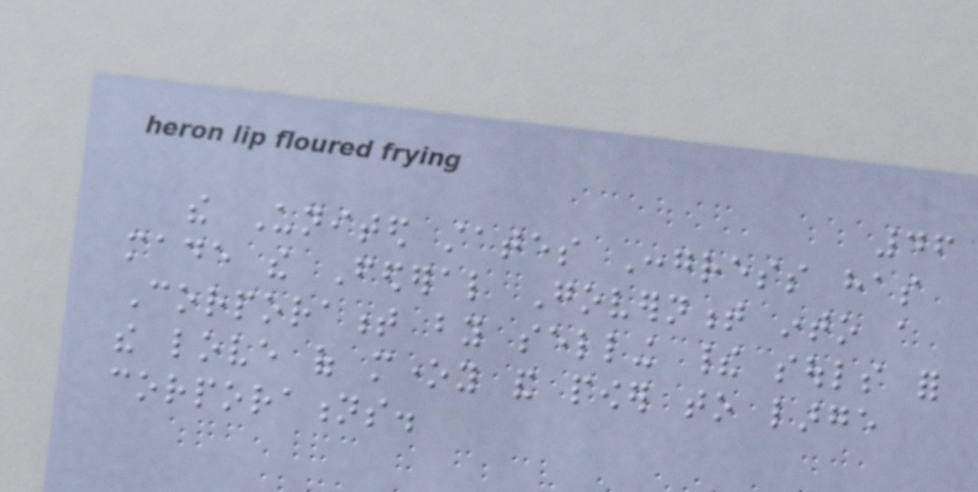46
the United states Congress has
made the Federal Government into a
Corporament by selling their souls for
the love of money and power to large
corporations.
